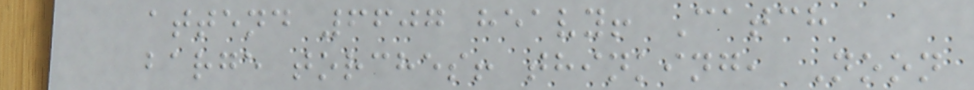attend 6607 heavy! Catch
barge torches! thinking, Noon
